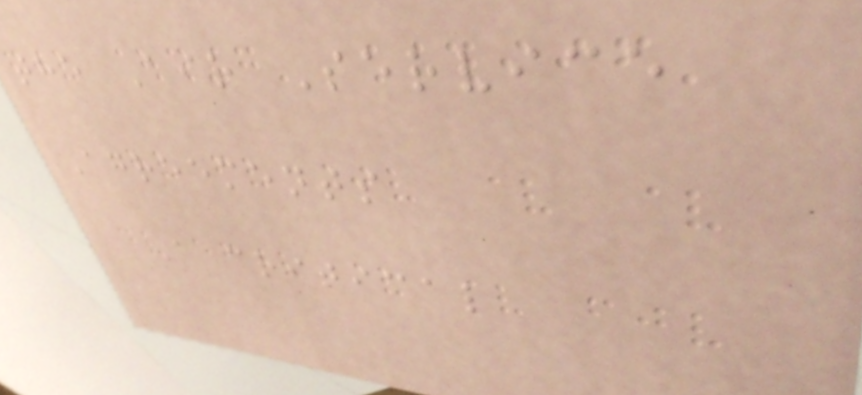the Air Service
Agreements
A critical
